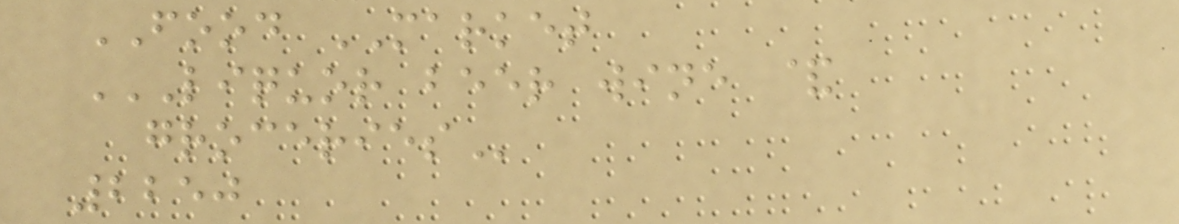FOOD MARKET
LIQUOR BEER WINE &
GROCERIES
2250
